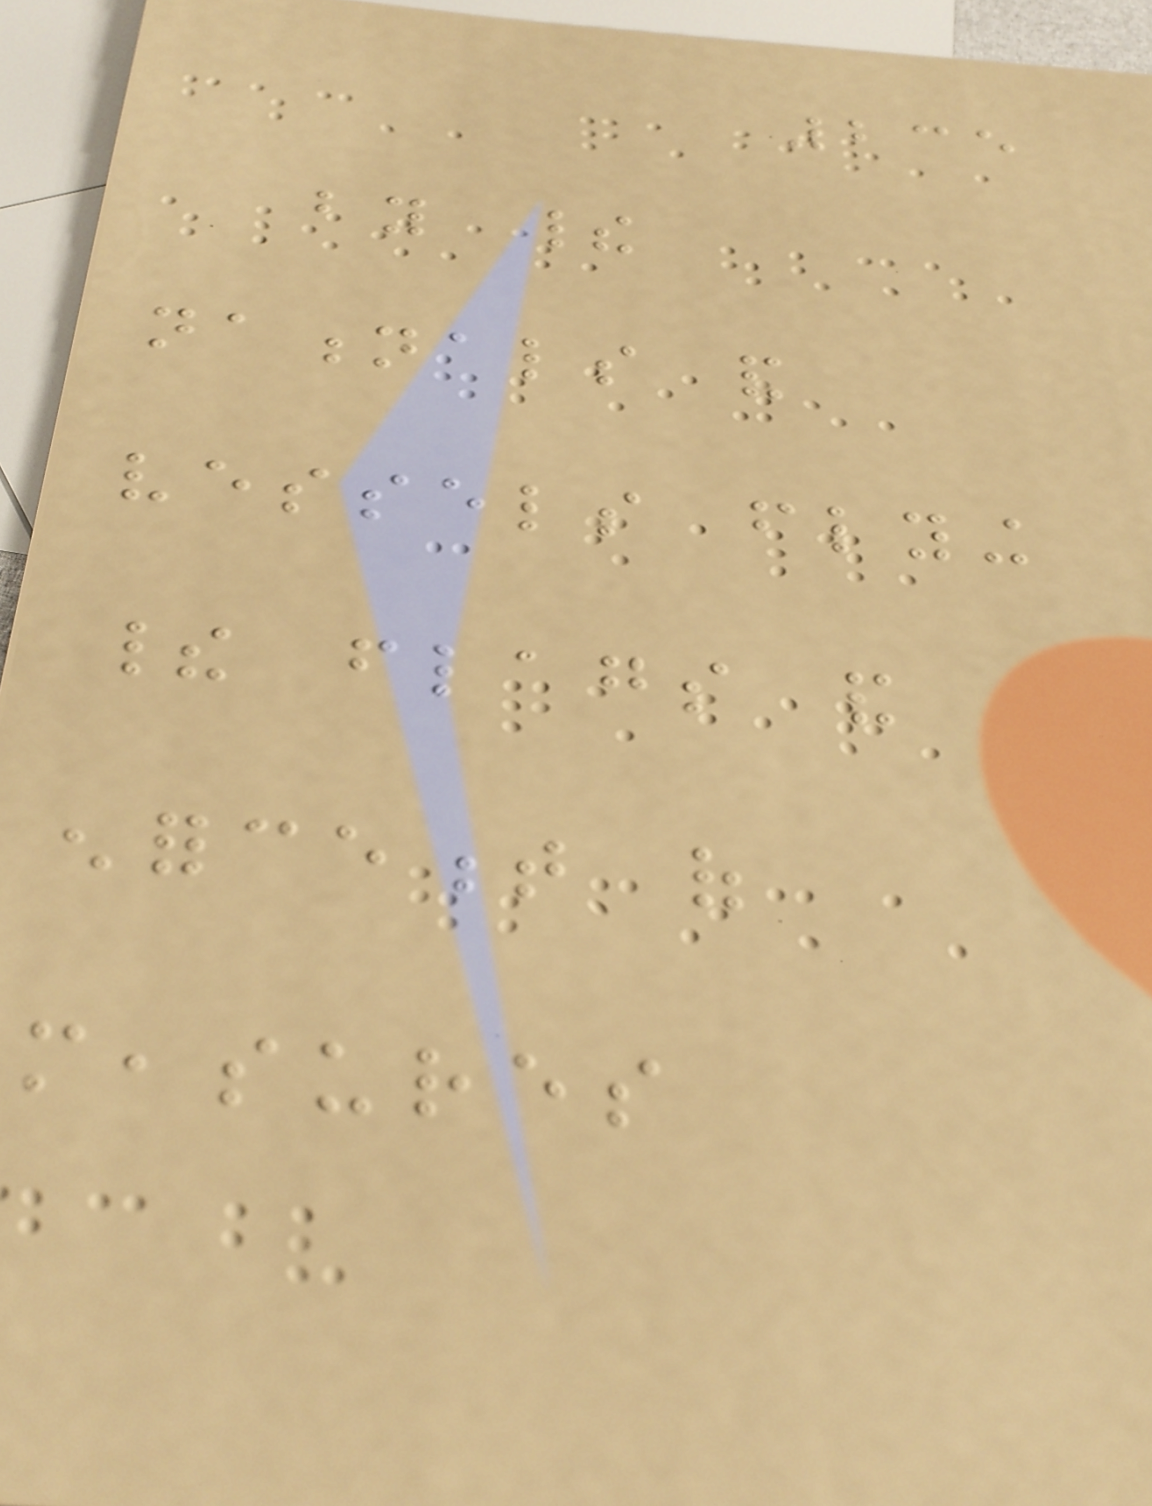235
by their
nationals and
vessels flying
their flags and
enforcement of
measures
